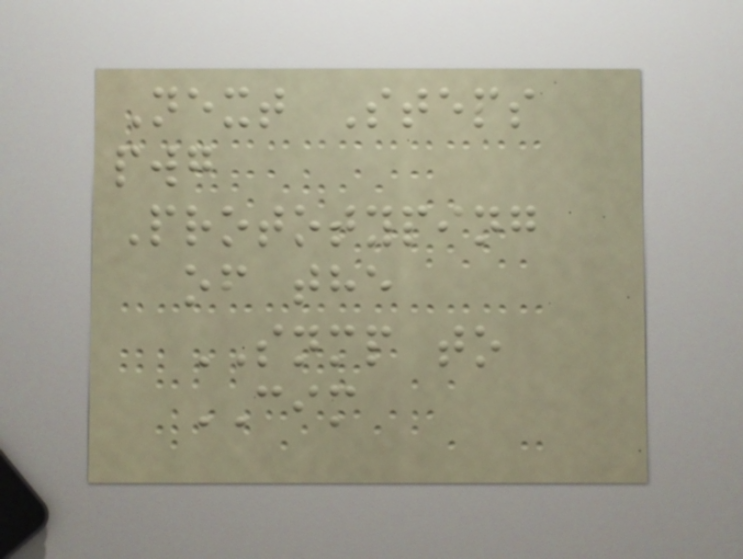Next Steps
pwg
Prototyping
of the
SNMP to
CIM
